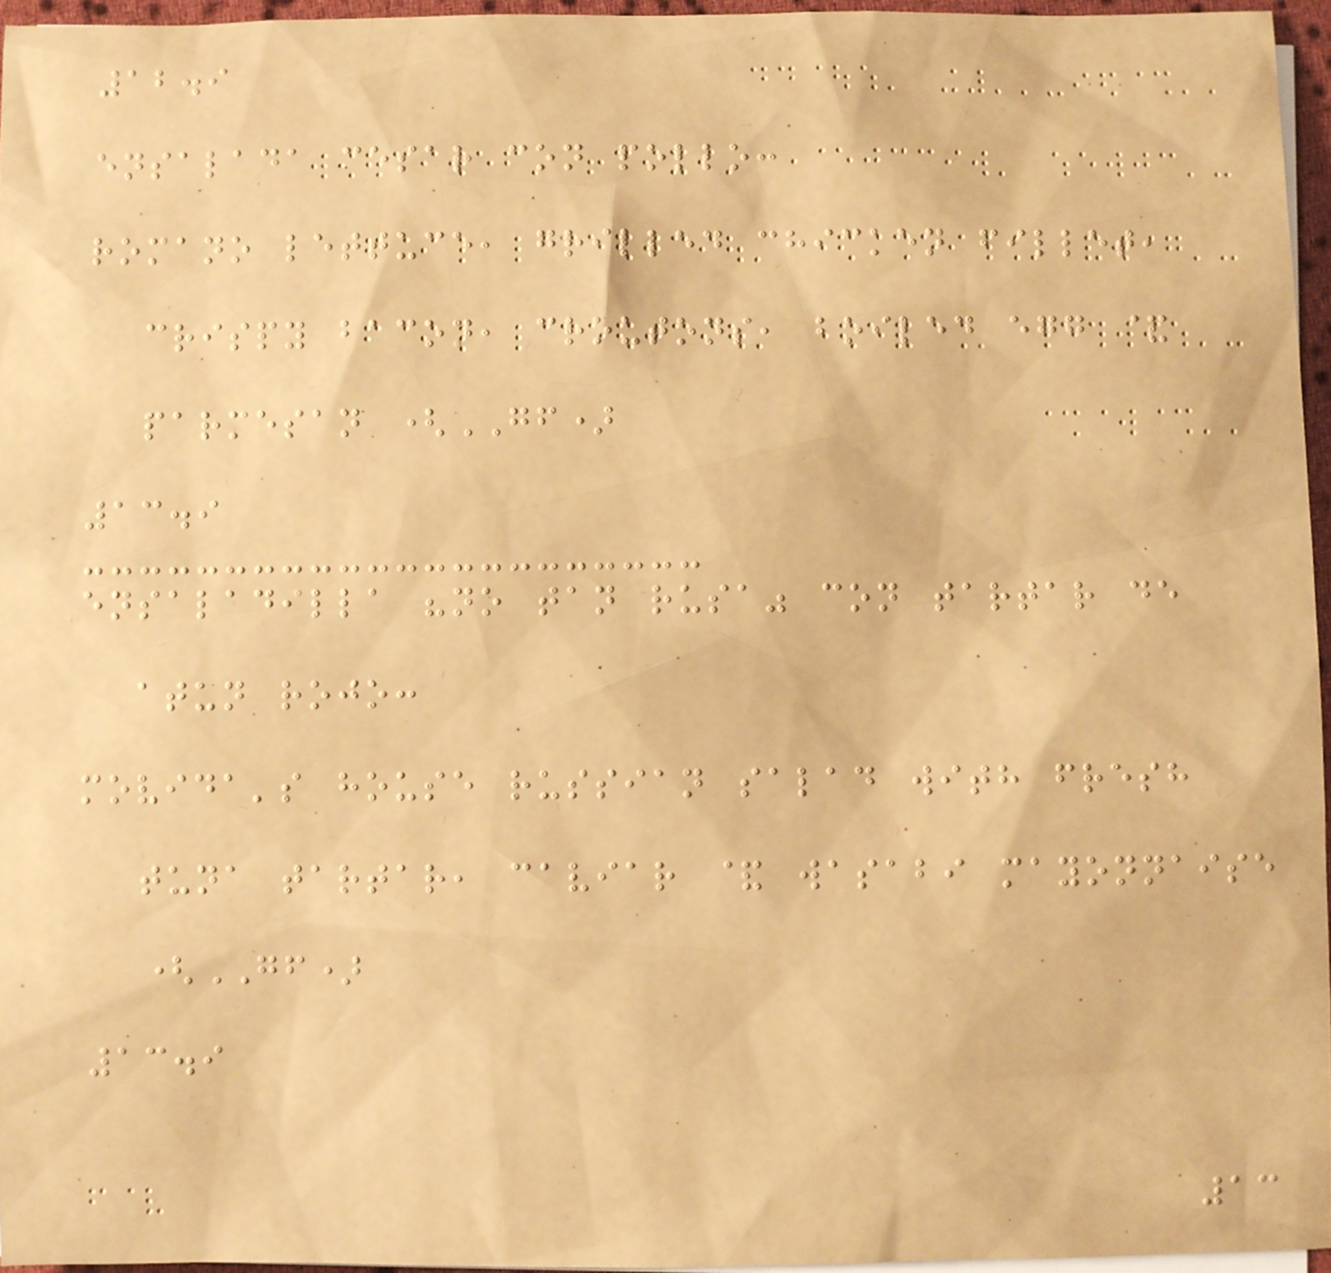12.9
ensalada cesar con pollo:
romano lettuce, grilled chicken fillet,
crispy bacon, croutons, boiled egg &
parmesan (GF)
13.9
ensaladilla "no tan rusa" con tartar de
atun rojo:
movida's house russian salad with fresh
tuna tartar, caviar & wasabi mayonnaise
(GF)
13.9
13
